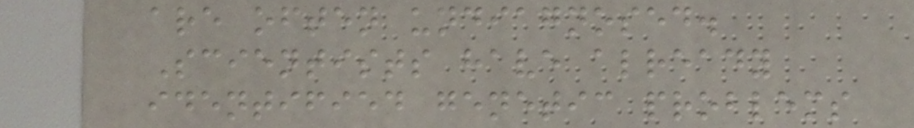are often undiagnosed.
Scientists have already
identified genetic problems
